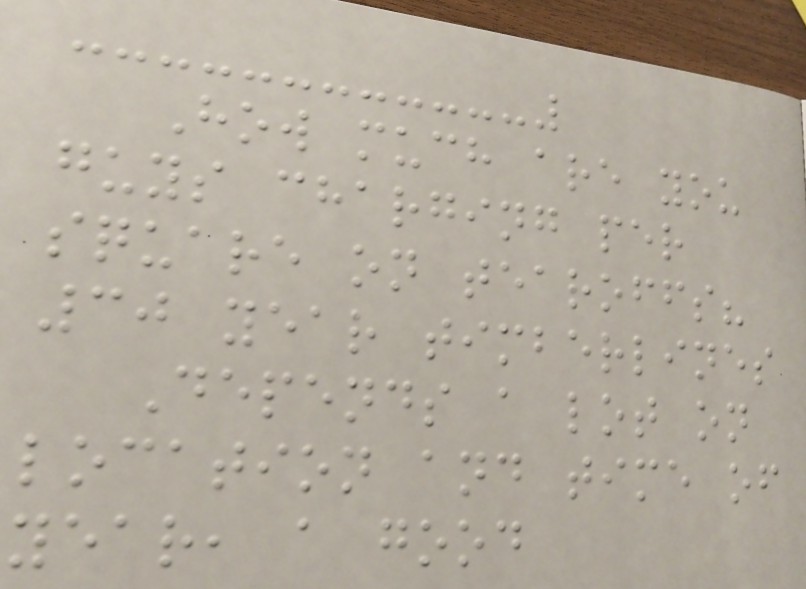How much are you
guys charging per
square on tearoffs?
30 year timberlines
Depends a lot on
location and time of
year, a good
